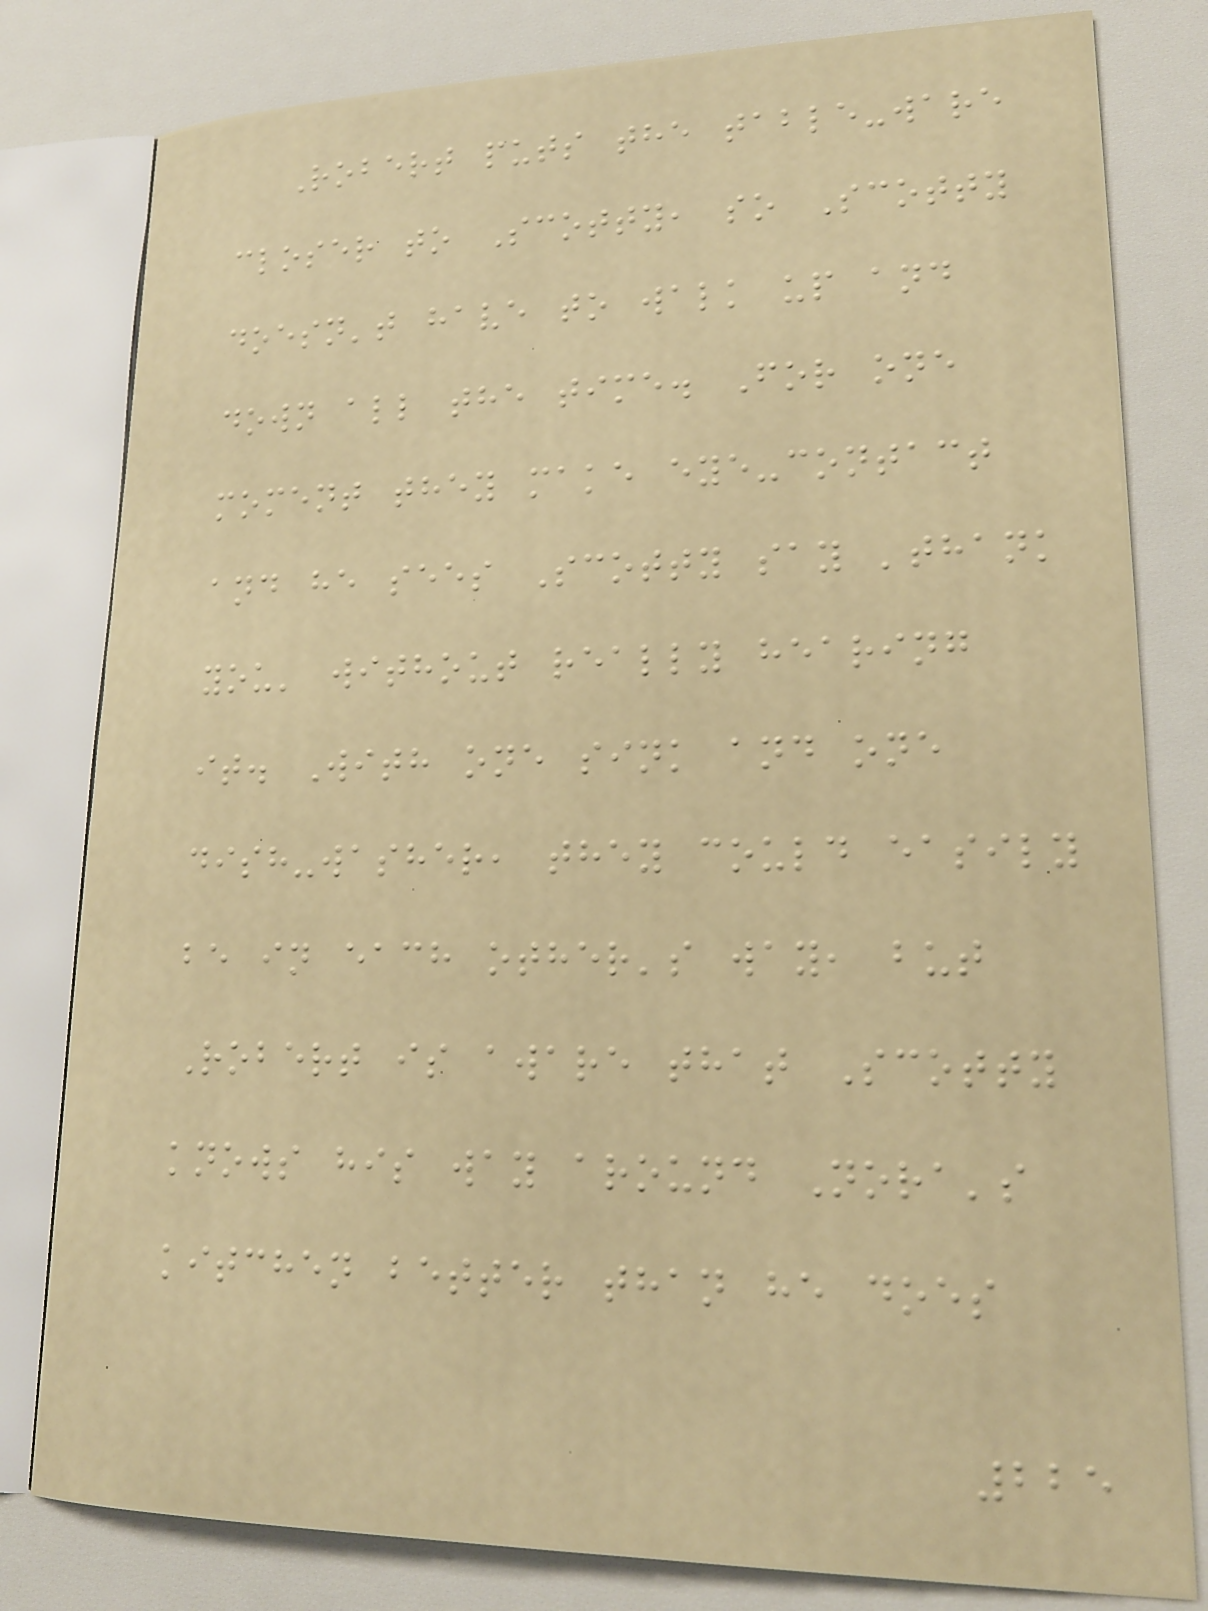Robert puts the table-ware
closer to Scotty, so Scotty
doesn't have to walk up and
down all the time. For one
moment they make eye-contact
and he sees Scotty say 'thank
you' without really hearing
it. With one sink and one
dish-washer, they could easily
be in each other's way, but
Robert is aware that Scotty
knows his way around Nora's
kitchen better than he does
225
